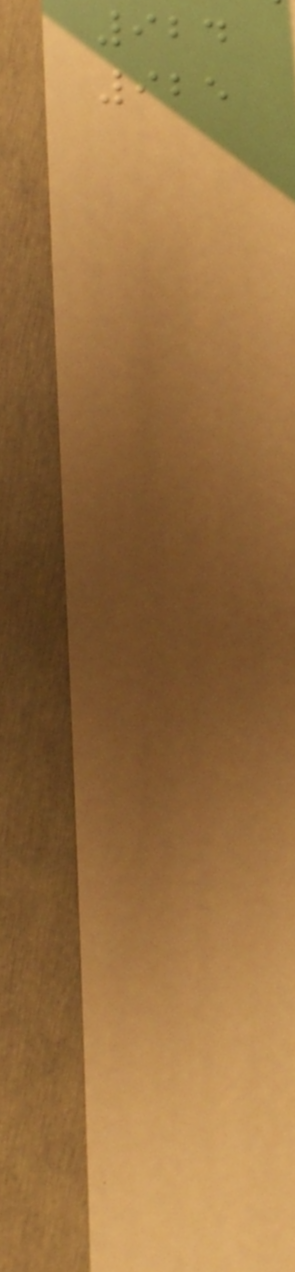924
925
